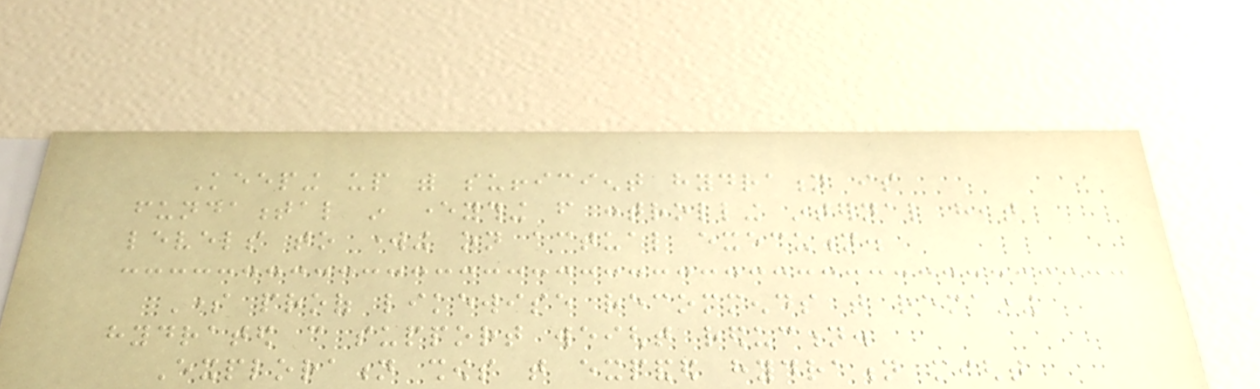Keeping up with sufficient hydration is
fundamental in everything from controlling internal heat
levels to working on actual execution.
Some proof likewise recommends that remaining
hydrated can support weight reduction.
Exploration shows that expanded hydration might
